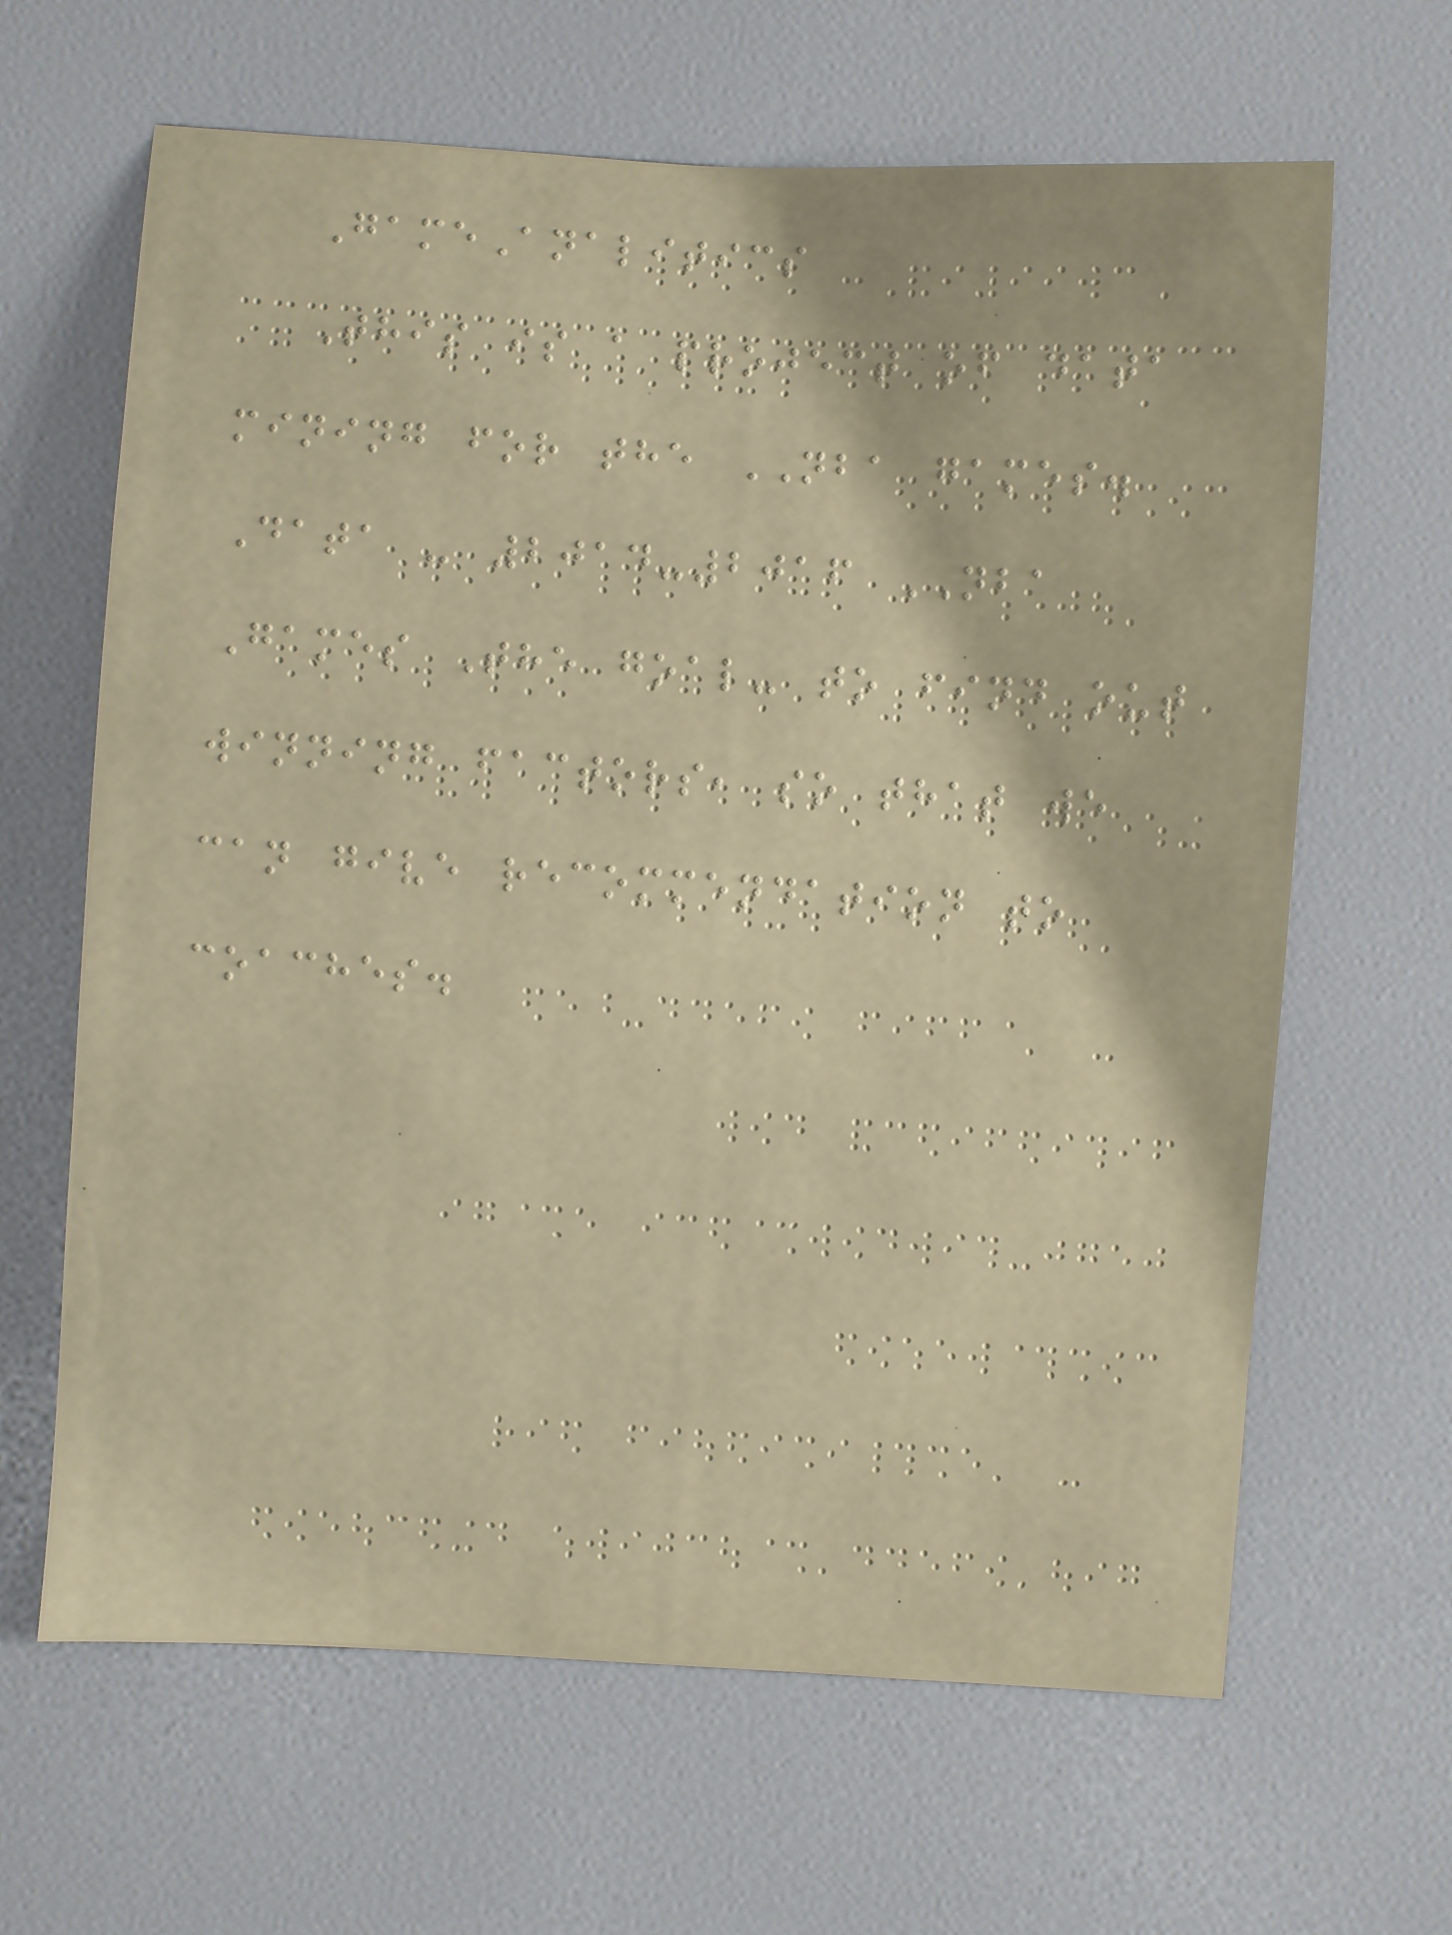GameAnalitics
This is a project of data
mining for the NBA games.
Data - 2014-2016 NBA
Games The goal- to find out
winning factors, so that we
can give recommendation to
coaches.
